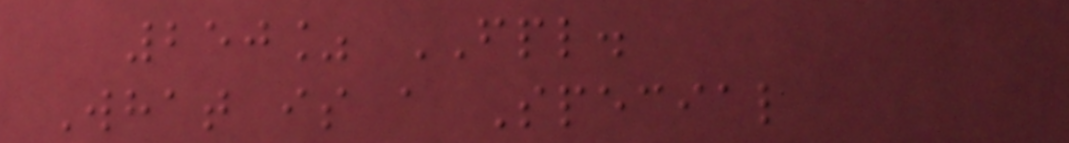250% FPL.
What is a Special
